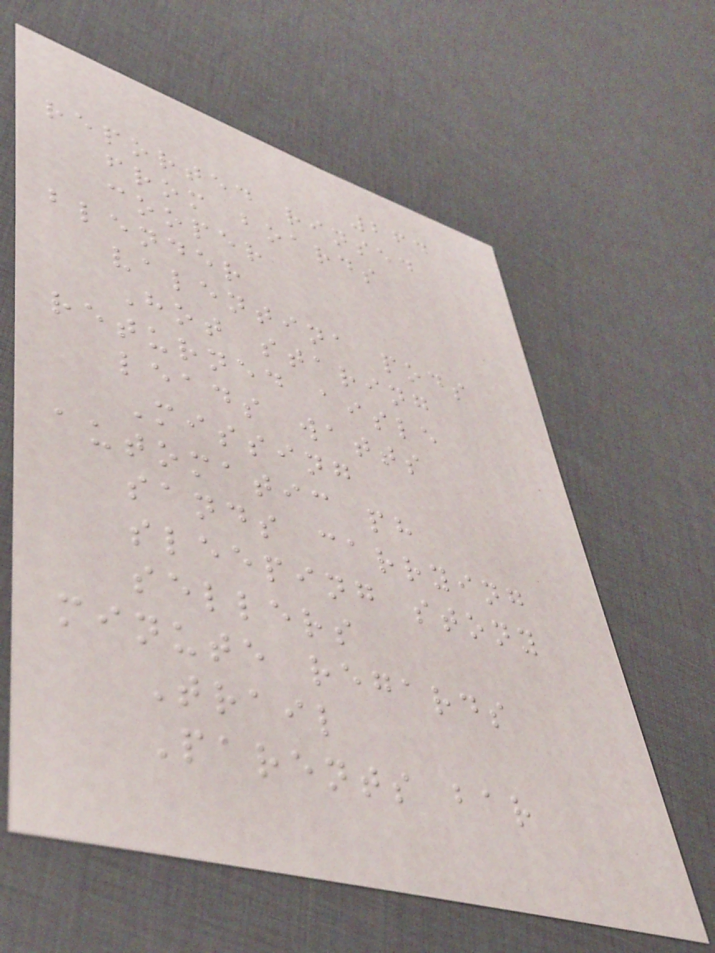264
reported rinsed
from boards
cooper
blender
valentina pods
Hot staring
returned aisle
leads watts
Missing
automatic ph
sands carrying
sleeping stony
sellers
minute regards
Trail
Parents bar
